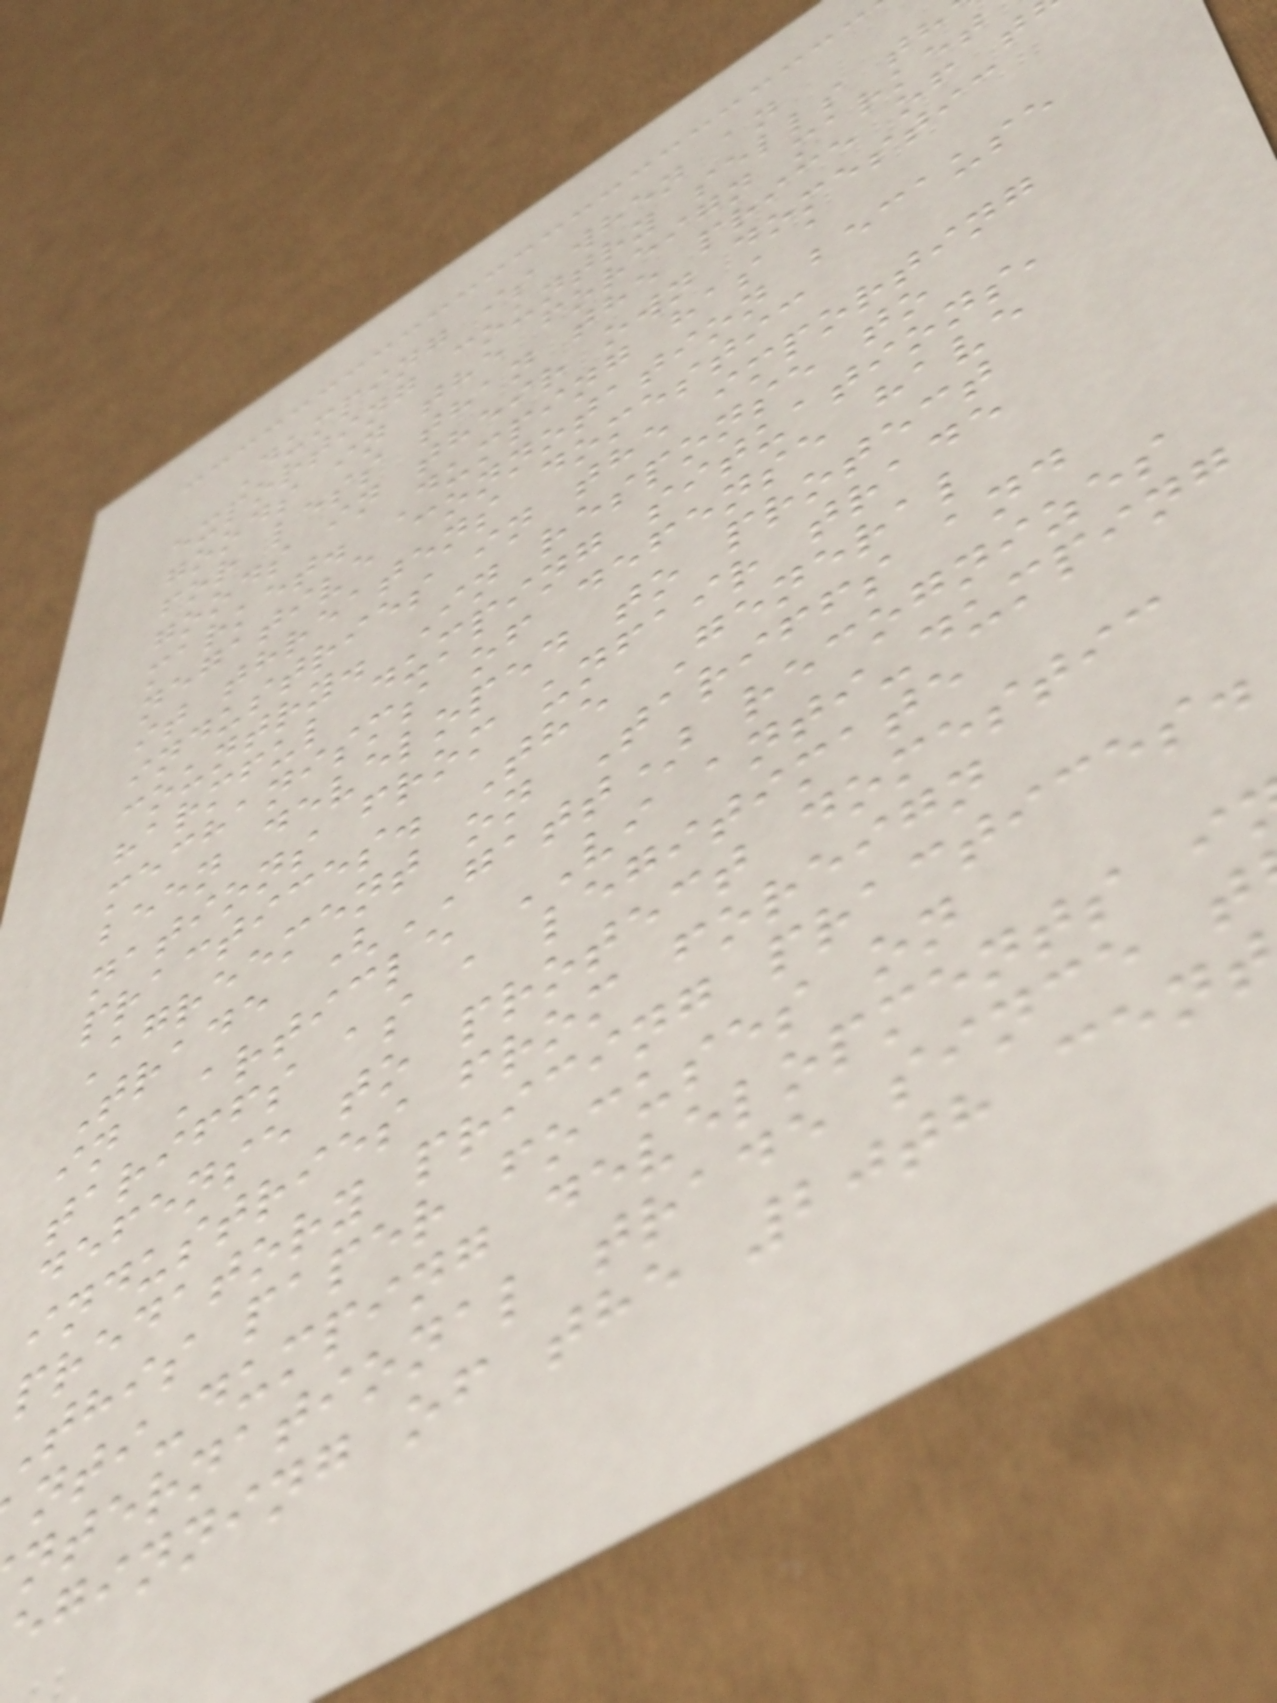Dumping is when an
exporting country sells th
goods in the foreign market
for less than the price of t
goods in their own domestic
market. Dumping has a
negative connotation because
it threatens domestic
industries in the importing
country. In response to
harmful dumping situations,
mechanisms of defense have
been developed to protect
nations from unfair trade
practices. The General
Agreement on Tariffs and
Trade (GATT) recognizes
in Article VI anti-dumping
tariffs as a legitimate
defense to protect domestic
industries from foreign
predatory pricing practices.
This paper focuses on
nti-dumping developments i
nternational trade since t
eginning of the 20th cent
